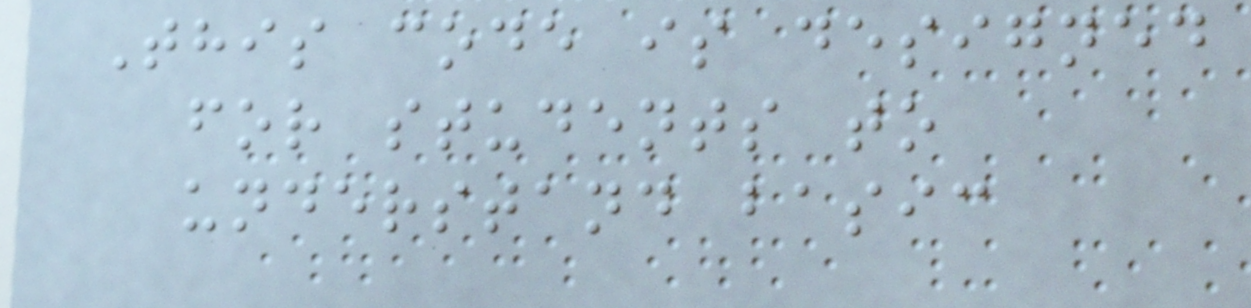This code is designed
for students to
understand basic
